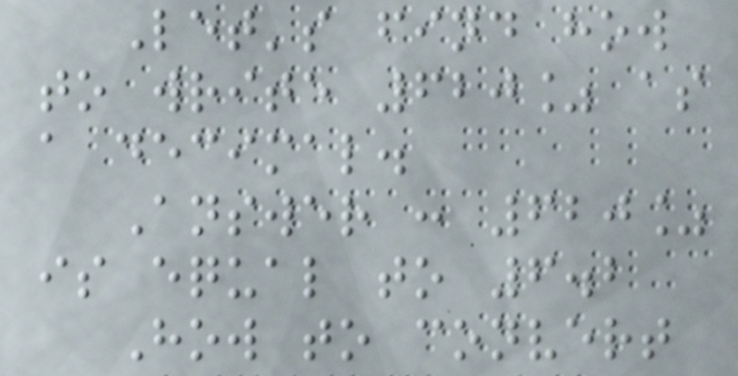Let's find how
to write 620% as
a decimal.
Answer : 620%
is equal to 6.2
How to convert
